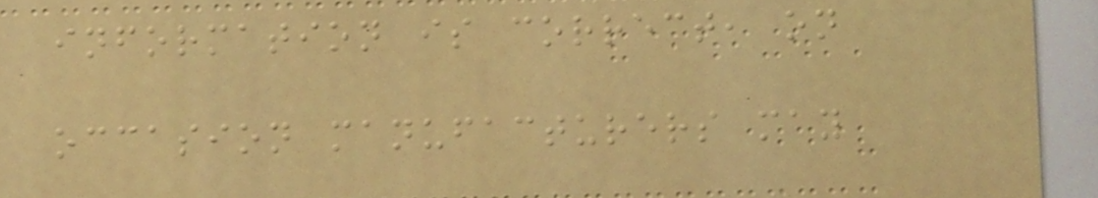information is correct, on
occasion manufacturers may
